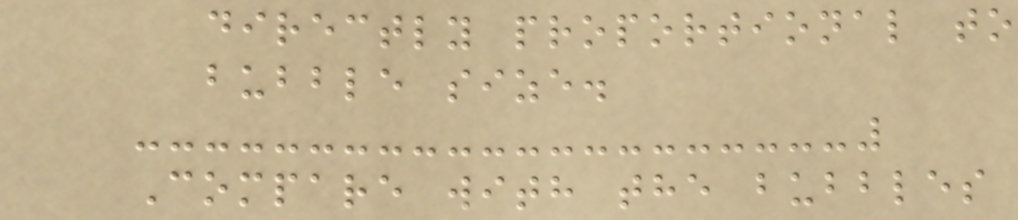directly proportional to
bubble size.
Compare with the bubbles
